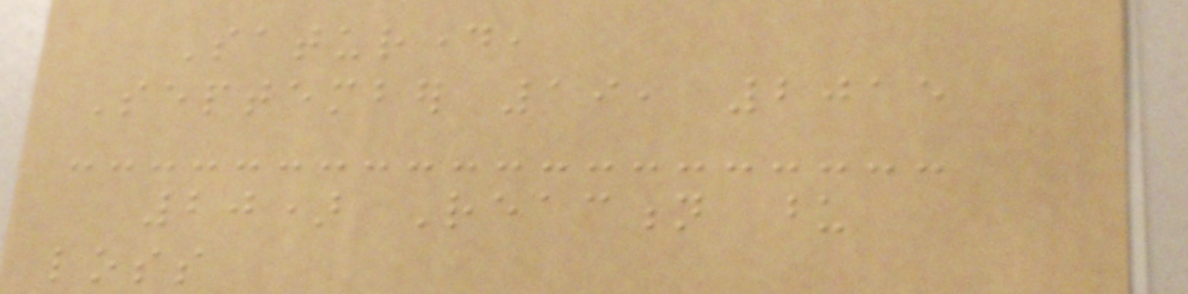Saturday,
September 19, 2015
20) Reaction upon
loss
